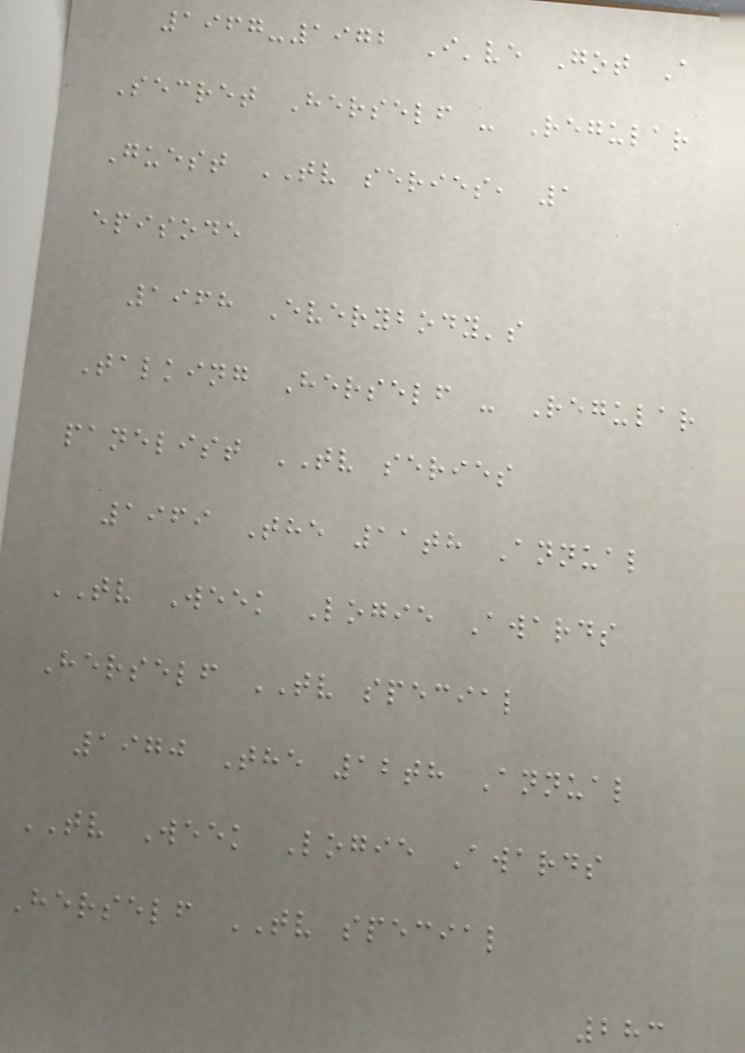1967-1972 I've Got A
Secret Herself - Regular
Guest TV series, 1
episode
1968 Everybody's
Talking Herself - Regular
panelist TV series
1969 The 11th Annual
TV Week Logie Awards
Herself TV special
1970 The 12th Annual
TV Week Logie Awards
Herself TV special
283
